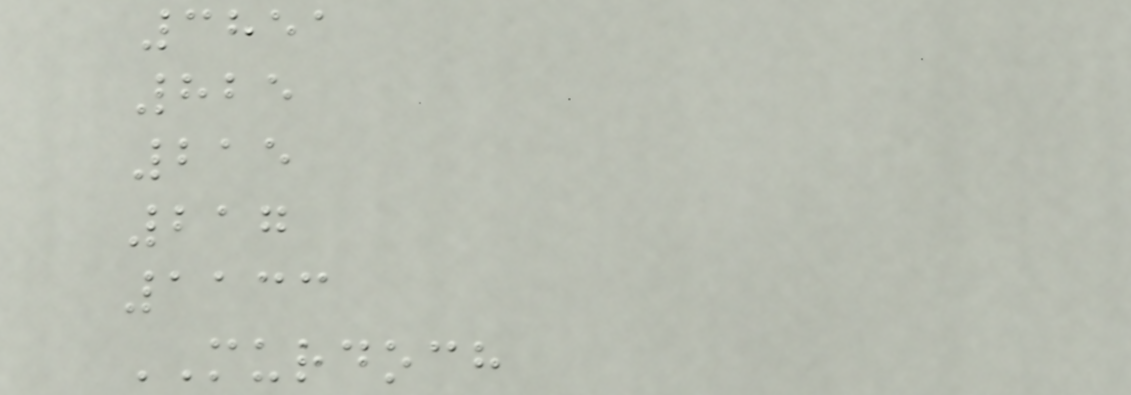3851
825
215
217
1133
MURDOCH
